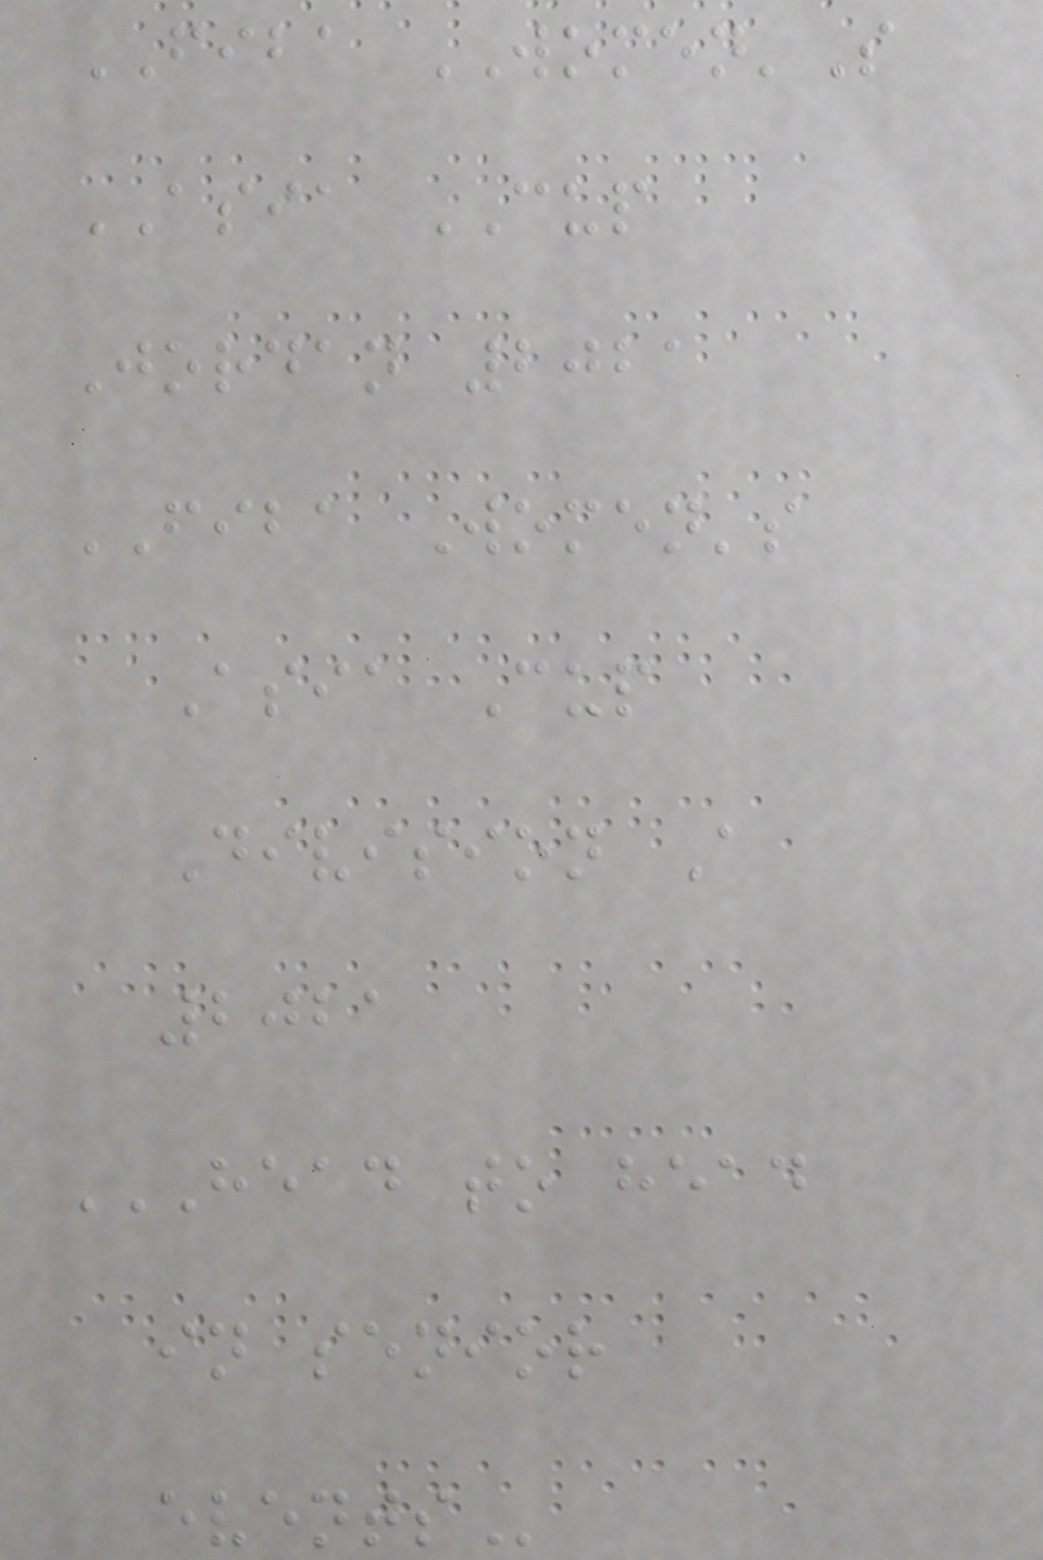FIBA WOMEN'S
ASIA CUP
Jordan 2021
FIBA Women's
Asia Cup
Division A
2021
HEAD TO HEAD
IN SENIOR
EVENTS
